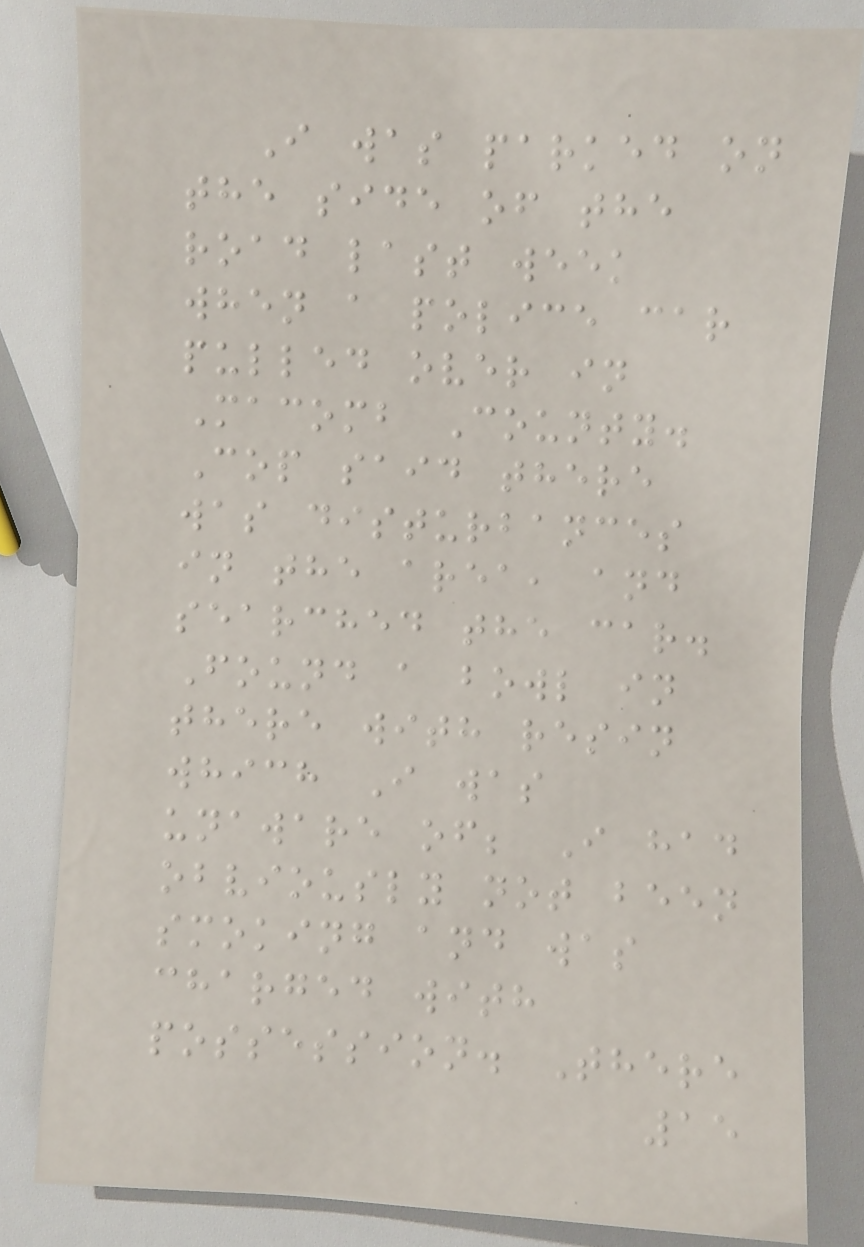I was parked on
the side of the
road last week
when a police car
pulled over in
Macomb County.
Cop said there
was disturbances
in the area, and
searched the car.
Found a bowl in
there with resin
which I was
unaware of; I had
obviously not been
smoking and was
charged with
possession. There
15
